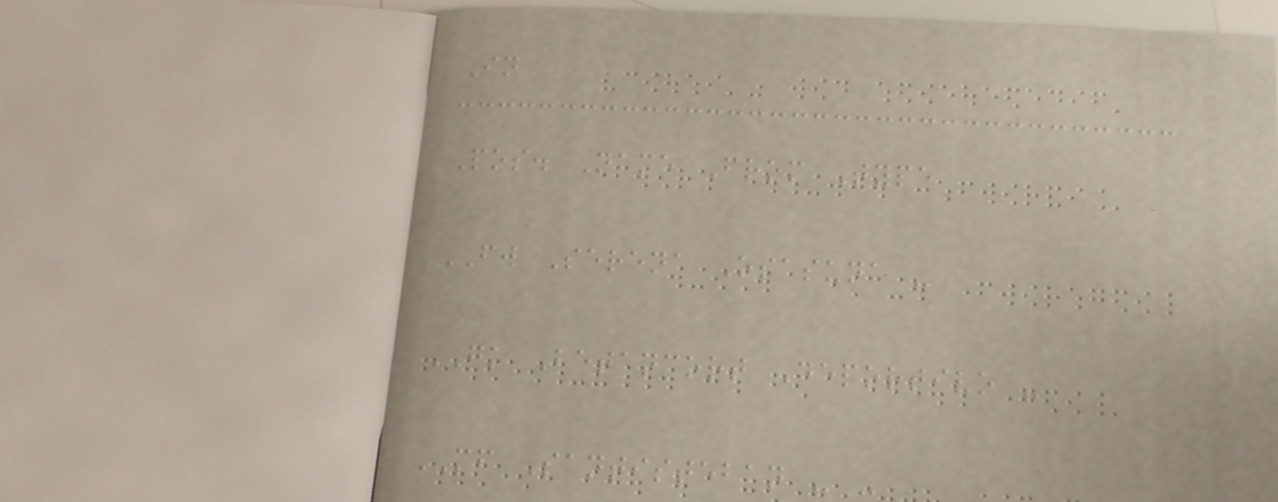In
Pos. Name From Type
FW Serena Osasuna -
GK Betancort Deportivo -
MF Santisteban - -
